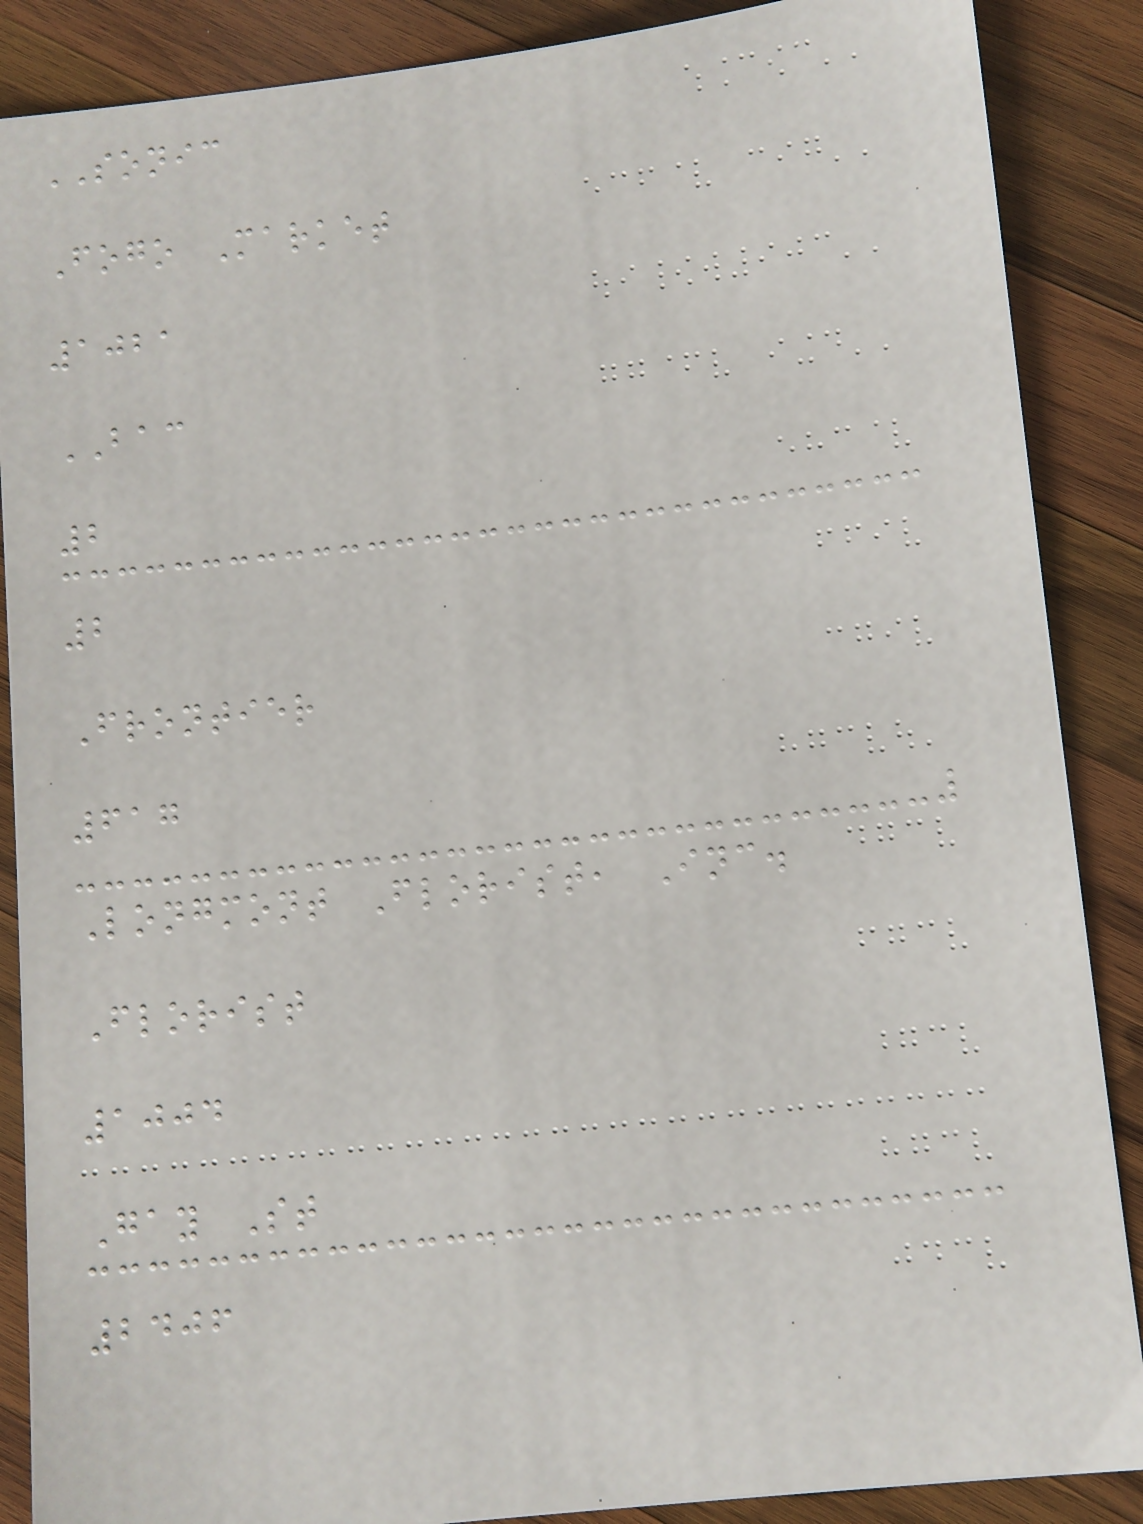SONIC
Fogo Market
1021
BAC
2
2
Frontier
617
Longmont Florist, Inc.
Florist
1004
Gay St
2406
